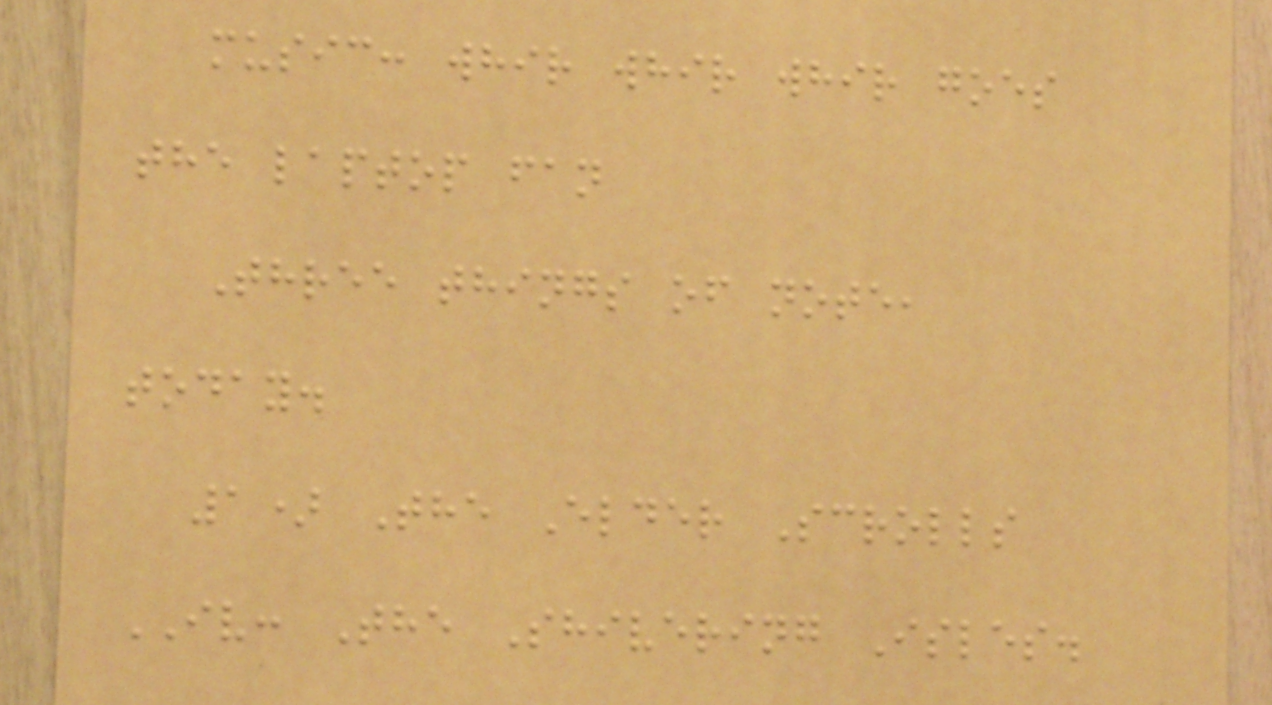music: whir whir whir goes
the laptop fan
Three things of note,
today.
1) The Elder Scrolls
IV: The Shivering Isles.
